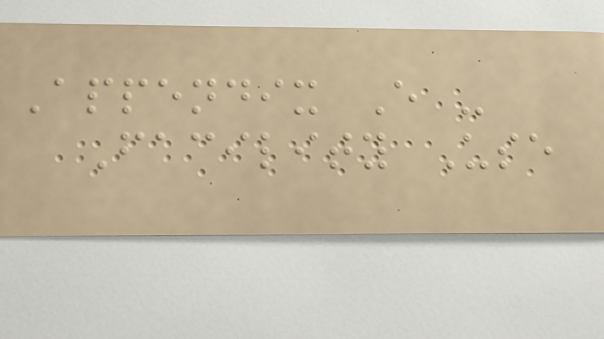Appendix E -
Facility Use
